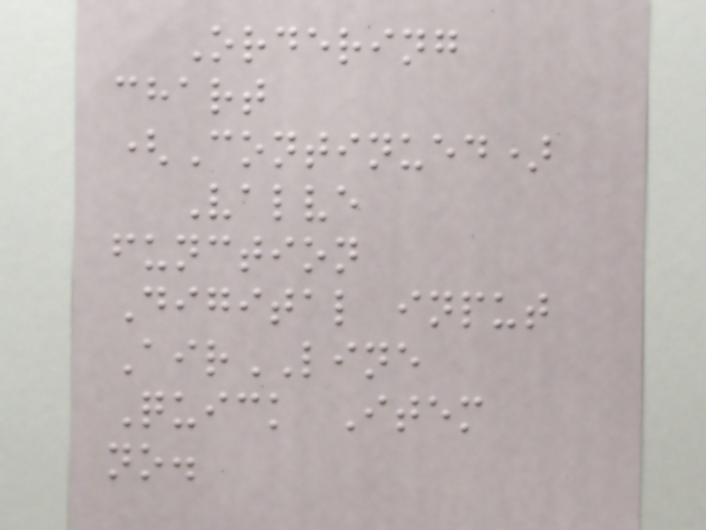Ordering
chart
(Continued)
Valve
function
Digital input
AirLINE
Quick Item
no.
